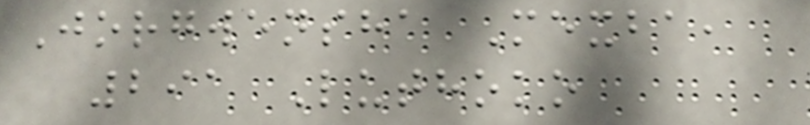Jorgwensha Mexba,
291 Luthoko
